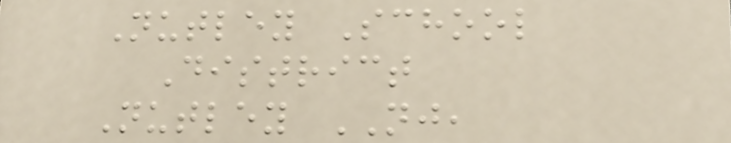Nutley School
District
Nutley NJ,
